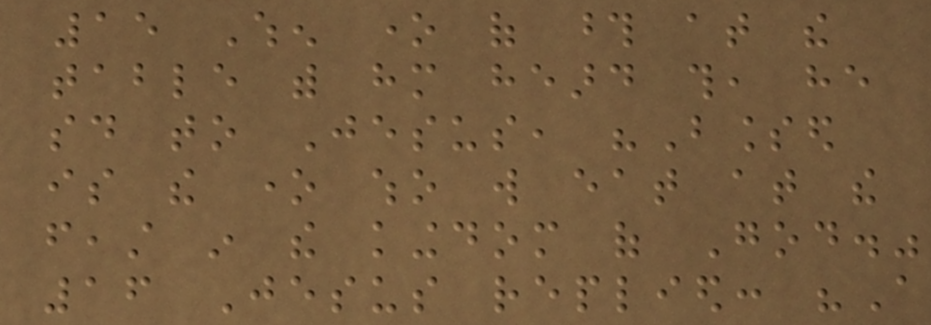15 When one of those at the
table with him heard this, he
said to Jesus, "Blessed
is the one who will eat at the
feast in the kingdom of God."
16 Jesus replied: "A
